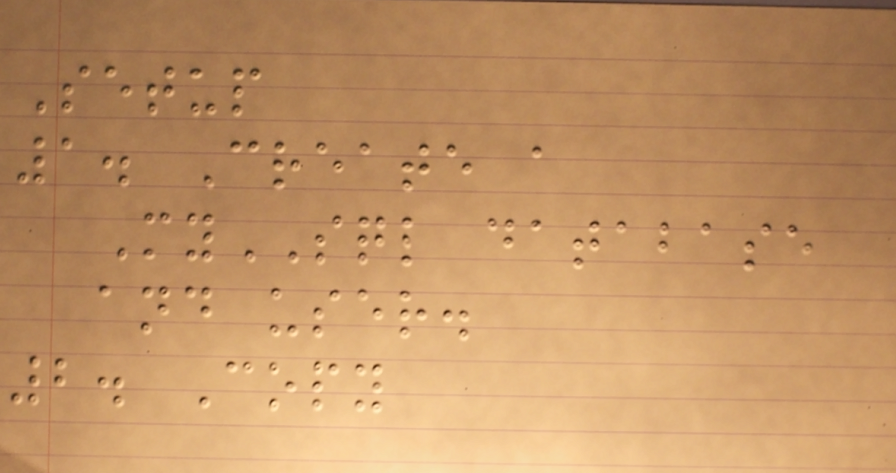Setup
1. Create a
MySQL database
and user.
2. Copy
